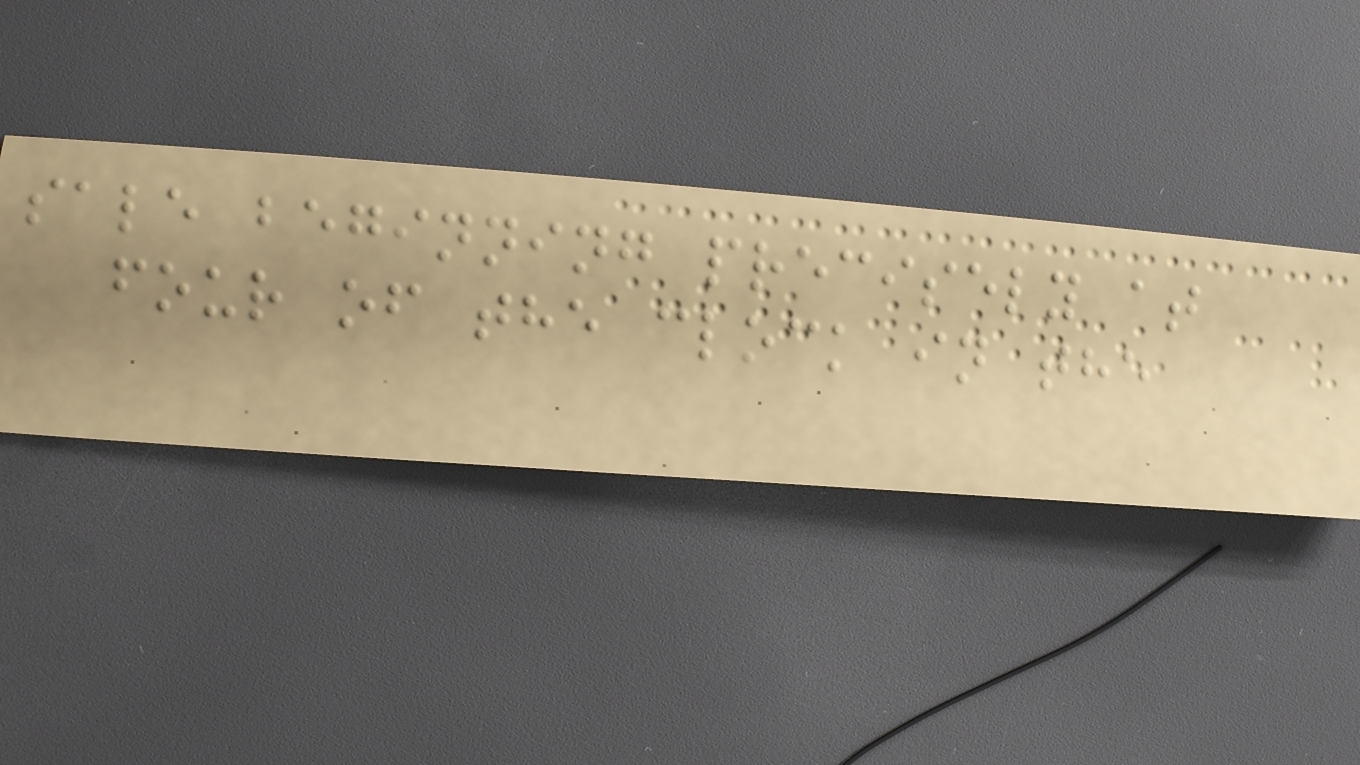sale beginning precisely at
four of the clock in the
